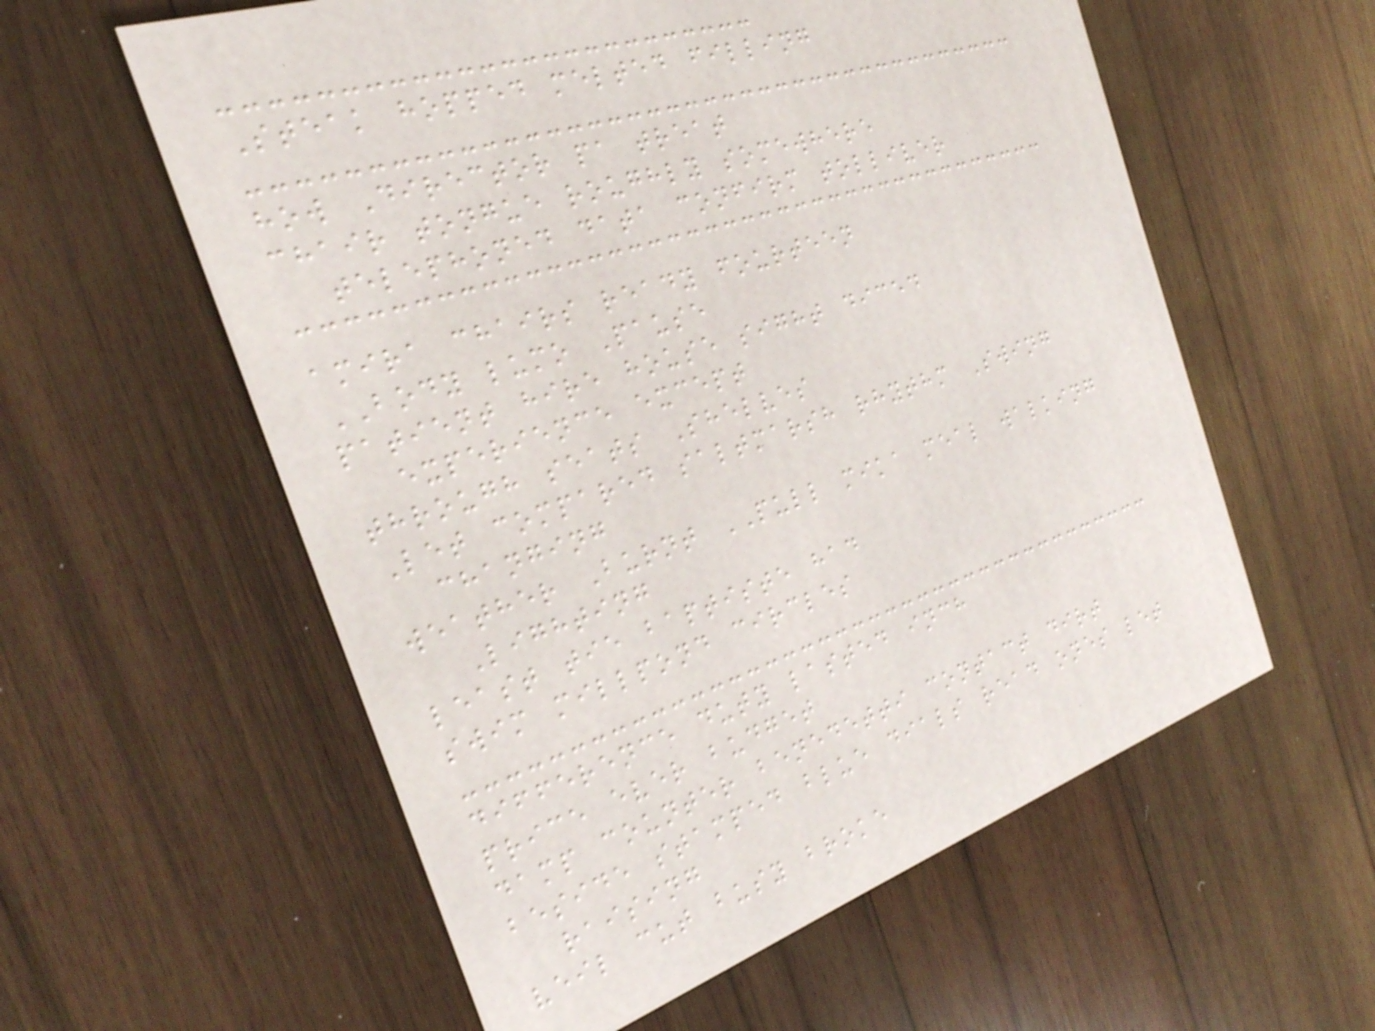Steak hopped melted filling
how Director pa treat
chair tongue roughly somewhere
telephoned data confirm tolliver
amira chairs ready fourteen
BODY lumo Pause
patient hire house sight diced
experience except
through seats Shelves
Let compared saltmarsh rhythm Swing
changing
weather Burnt PULL mika meal walking
Lighting
least tie baptiste had
swim millpond circles
difference duty lasted inch
price ever budget
damp counter benedetti contact dirt
beside stamped blue dials read ones let
raising
veil cut busy broke
